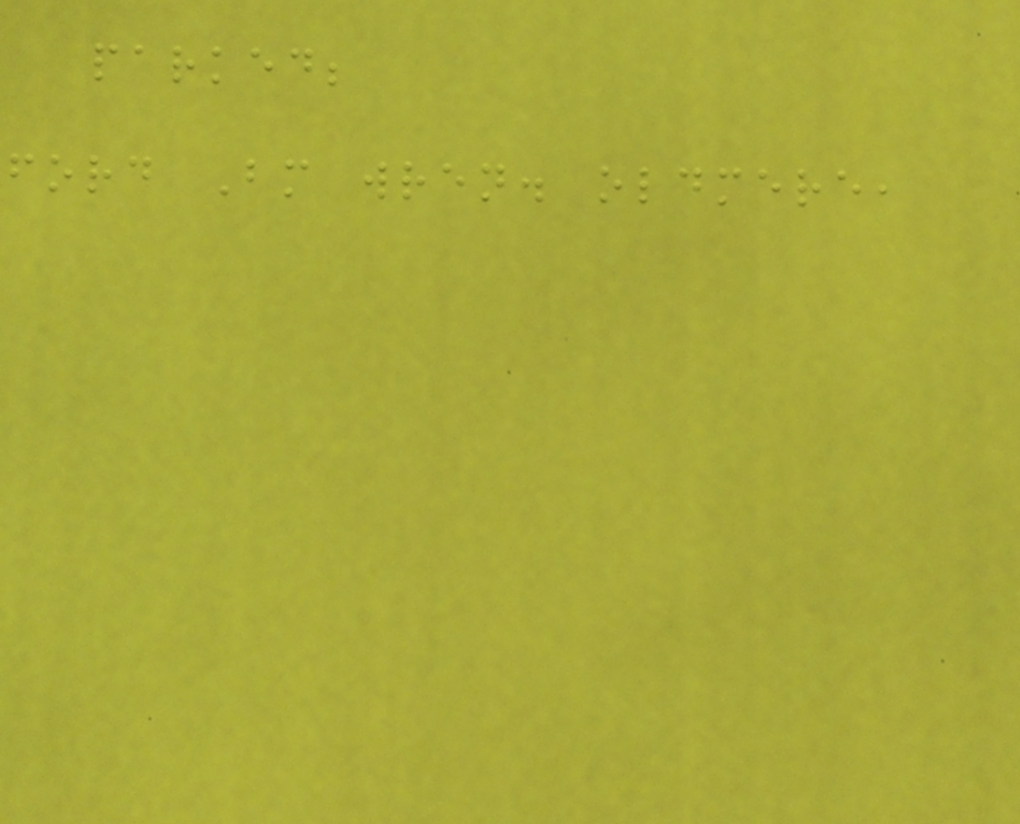parked;
ford Bm wren. oldmere,
